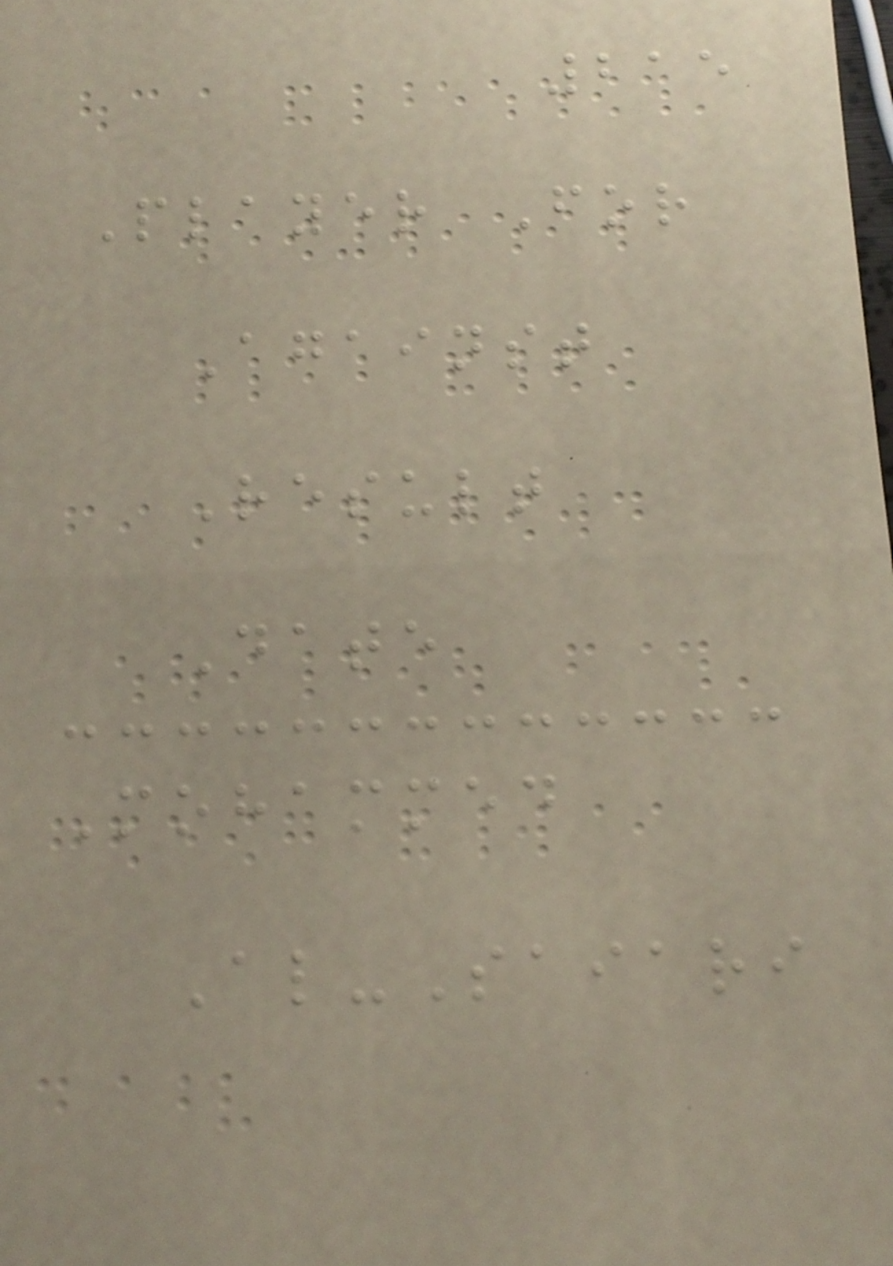215
Player For
Against
Result
Date
Mohammed
Al-Saiari
